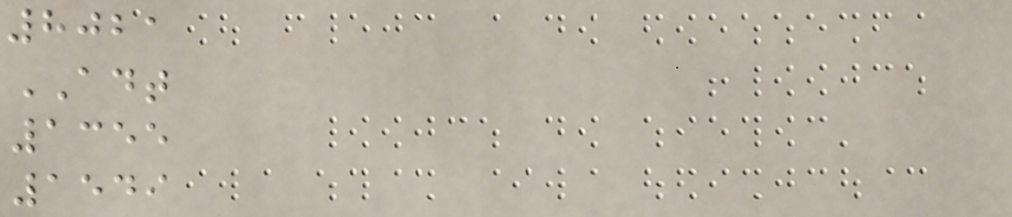8021
ADT
1355
1549
